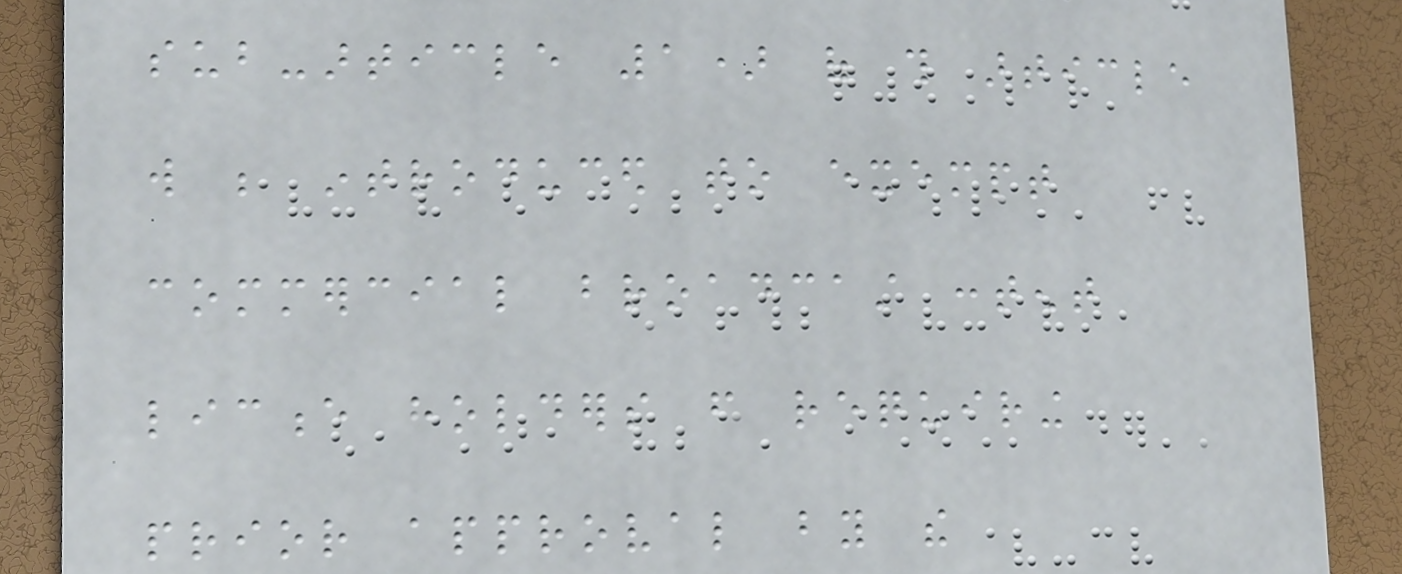sub-article 1) of this article
will be introduced to exempt
commercial broadcast content
licence holders from requiring
prior approval by the
